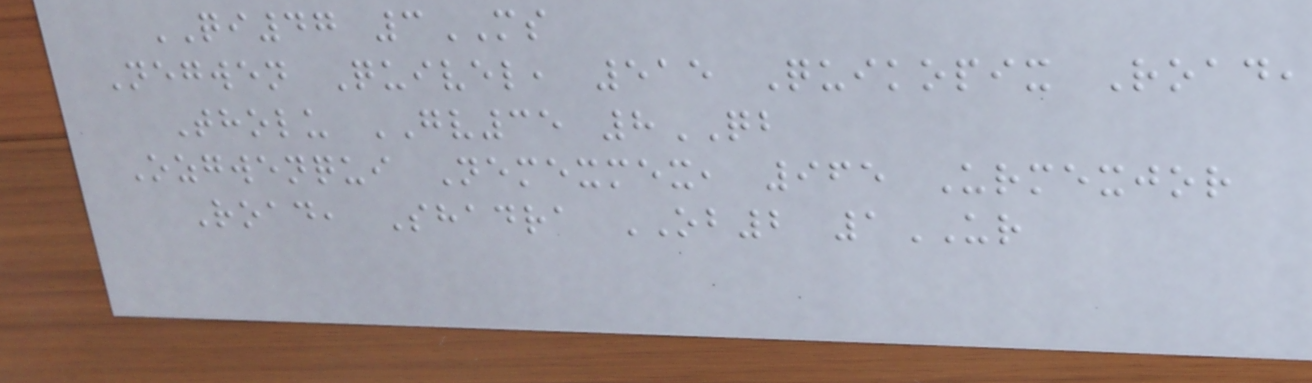QI47 3MS
Negwen Quivel, 515 Quikopix Road,
Tholu GV35 8QB
Ozgwenqui Nemexmex, 965 Urmexjor
Road, Shadra OB2 1UR
